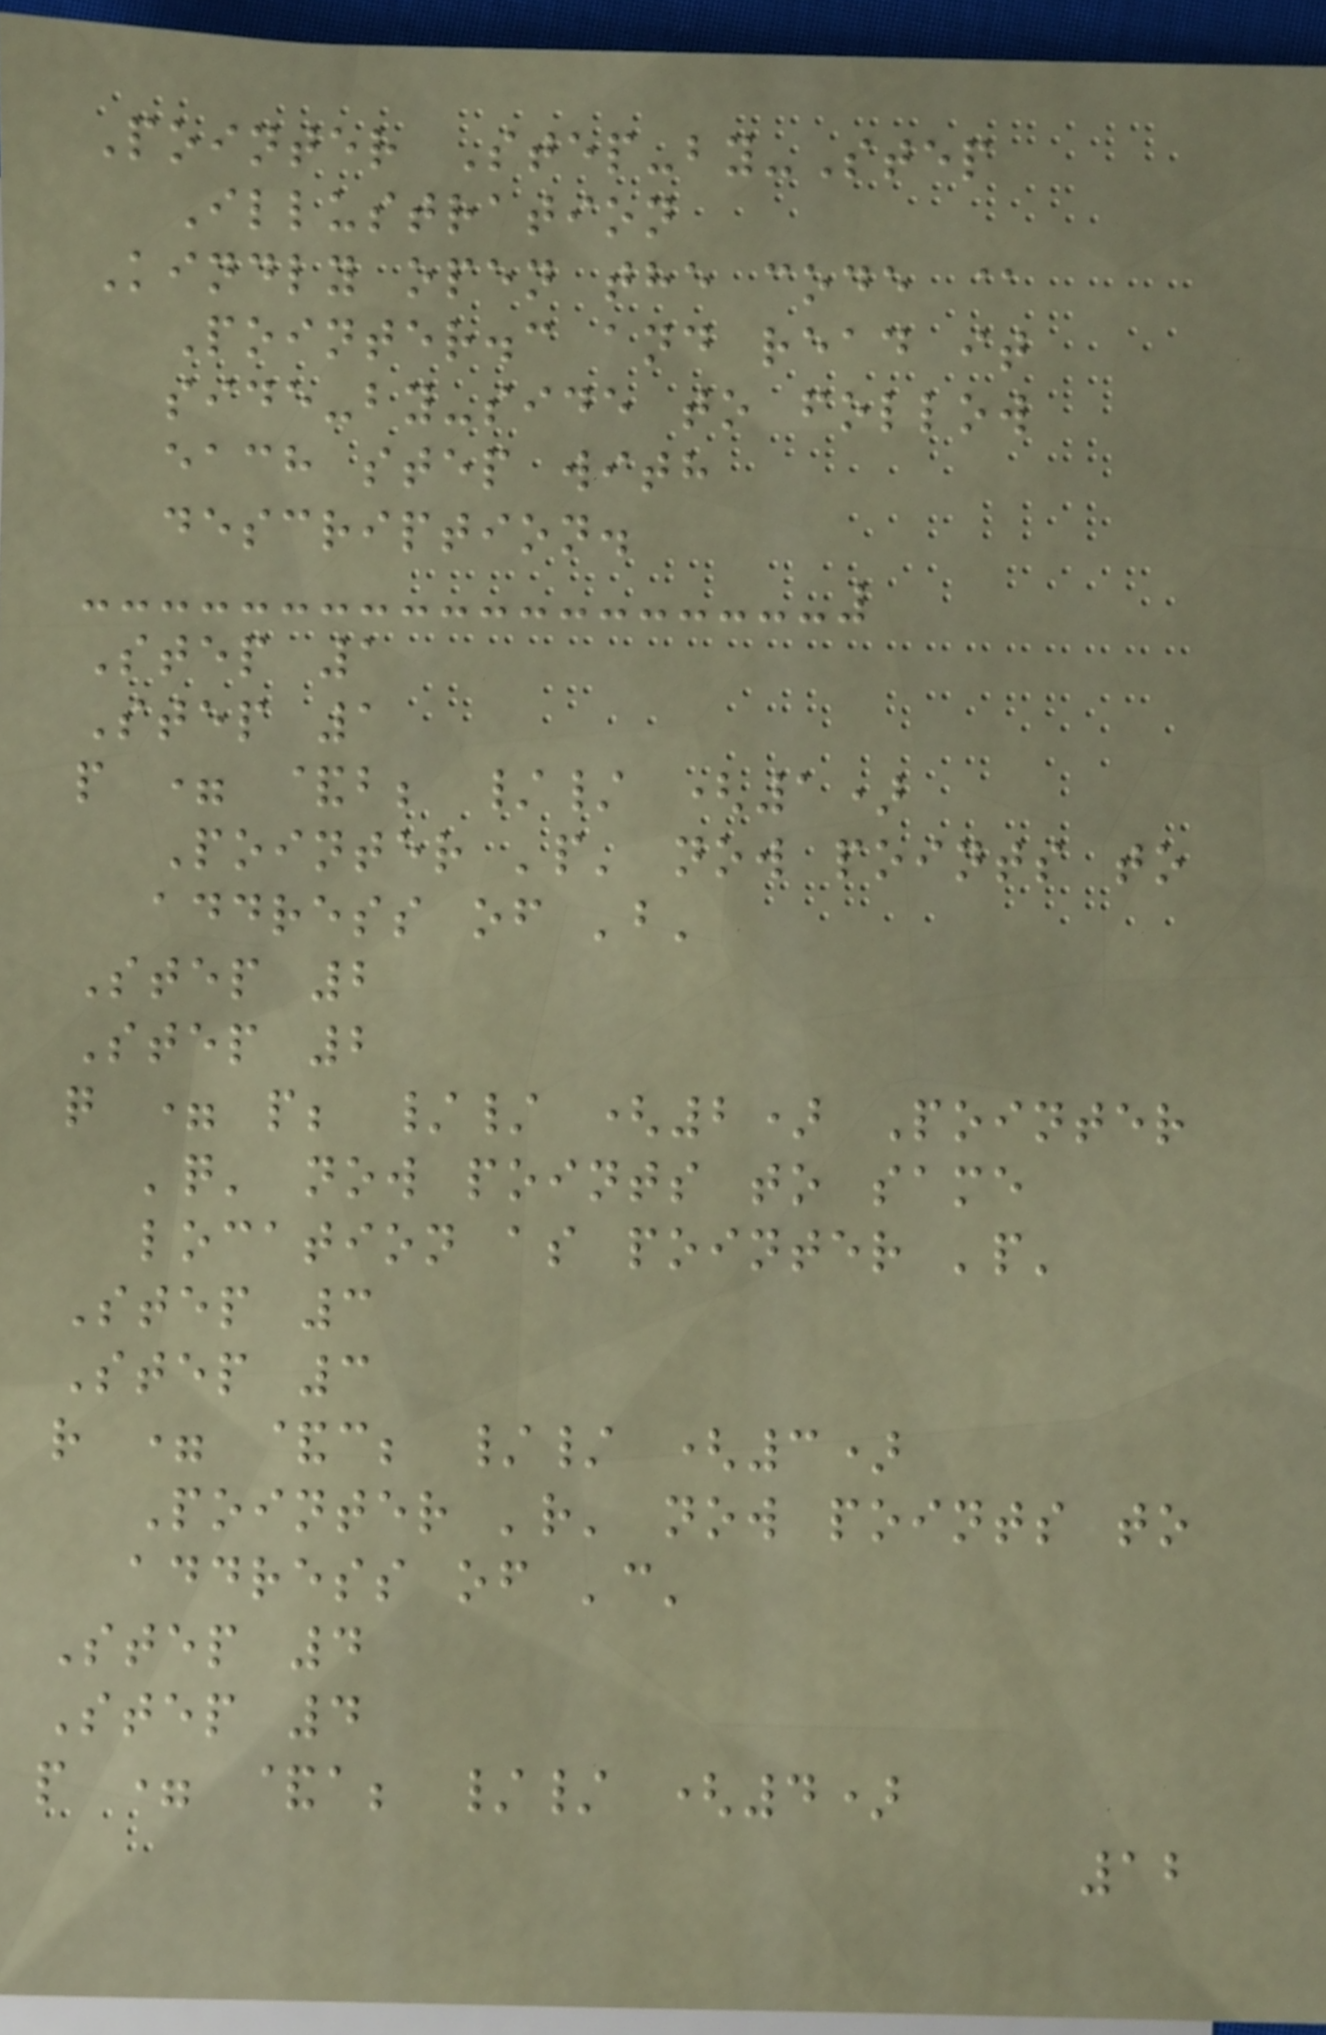Pointer Step-by-Step
Illustration
Kindly open the code @
Pointer.c and read it
side-by-side to follow
each step with
description.
Step 1
Step 1
p = &b; // (1)
Pointer 'p' now points to
address of 'b'
Step 2
Step 2
q = p; // (2) Pointer
'q' now points to same
location as pointer 'p'
Step 3
Step 3
r = &c; // (3)
Pointer 'r' now points to
address of 'c'
Step 4
Step 4
p = &a; // (4)
12
